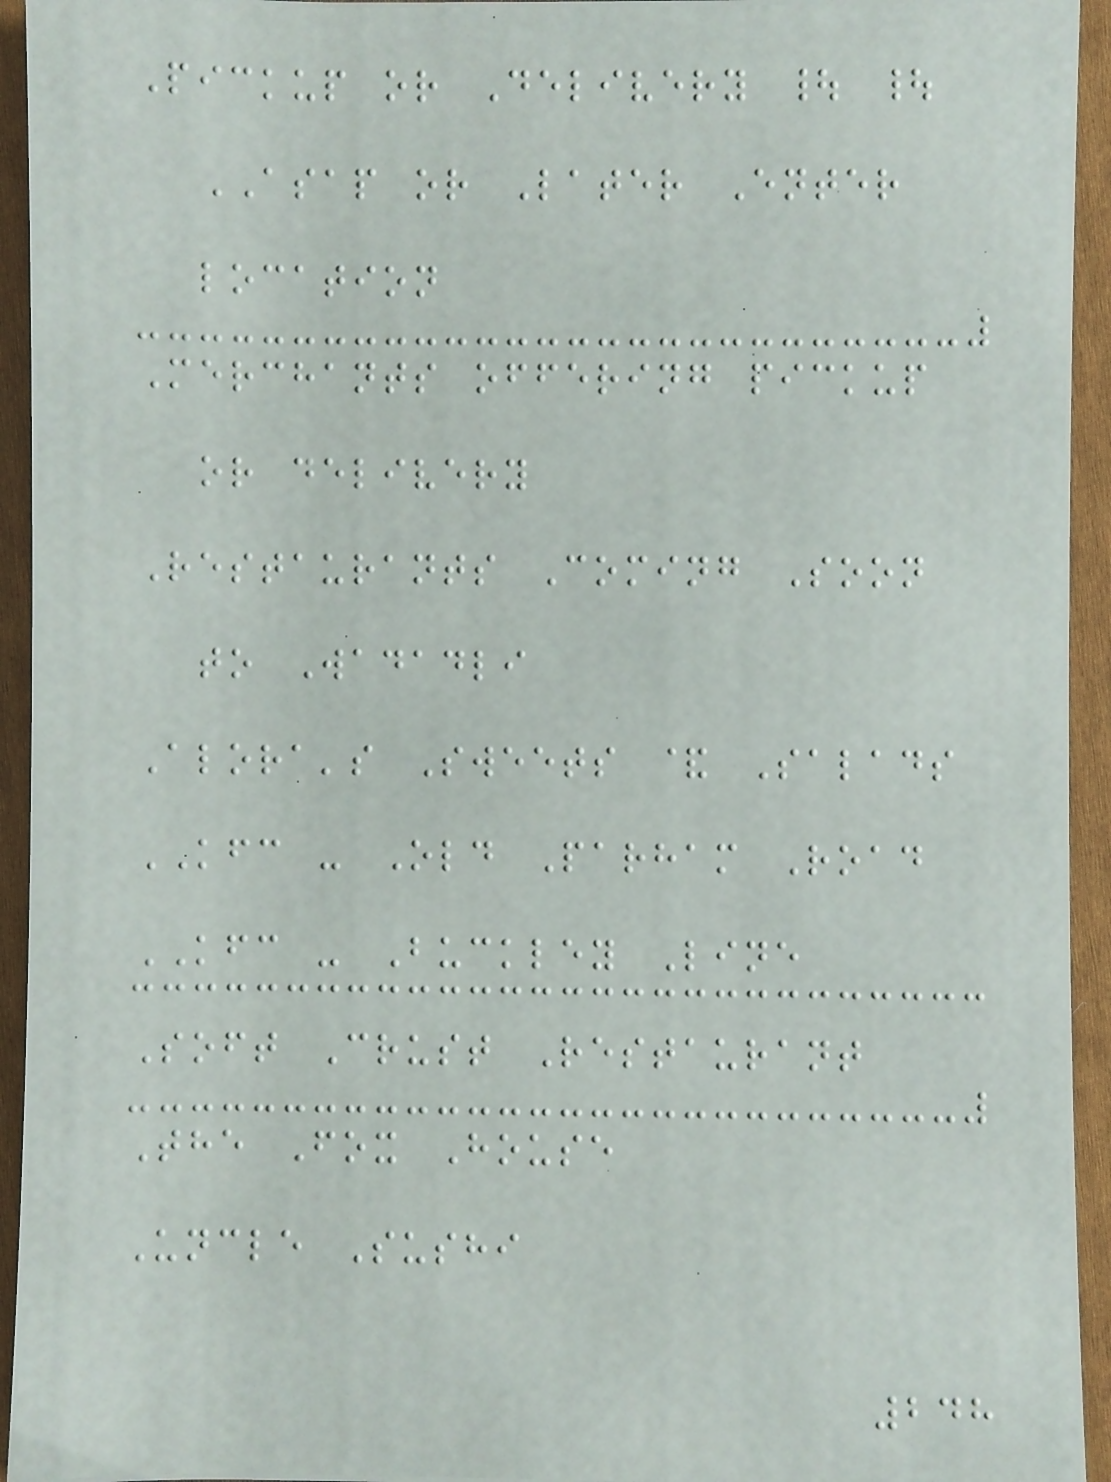Pickup or Delivery | |
ASAP or Later Enter
location
Merchants offering pickup
or delivery
Restaurants Coming Soon
to Wadadli
Alora's Sweets & Salads
KFC - Old Parham Road
KFC - Buckley Line
Soft Crust Restaurant
The Fox House
Uncle Sushi
248
